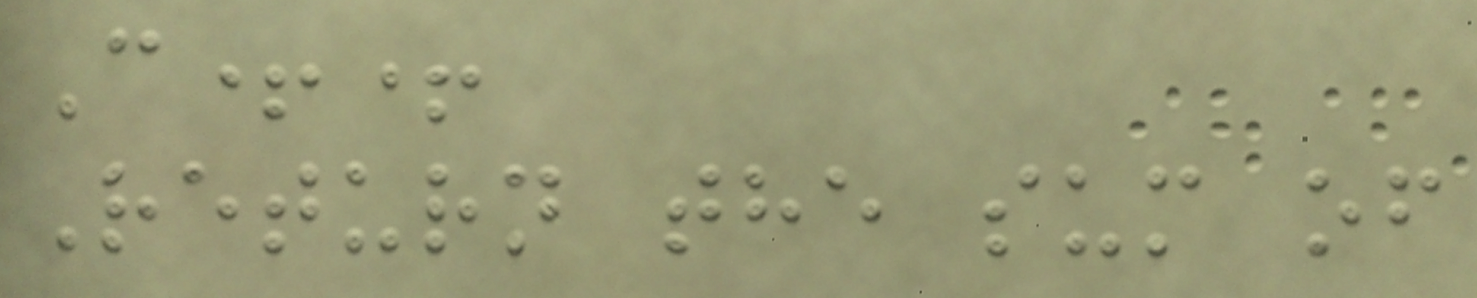C++
Return the sum of
